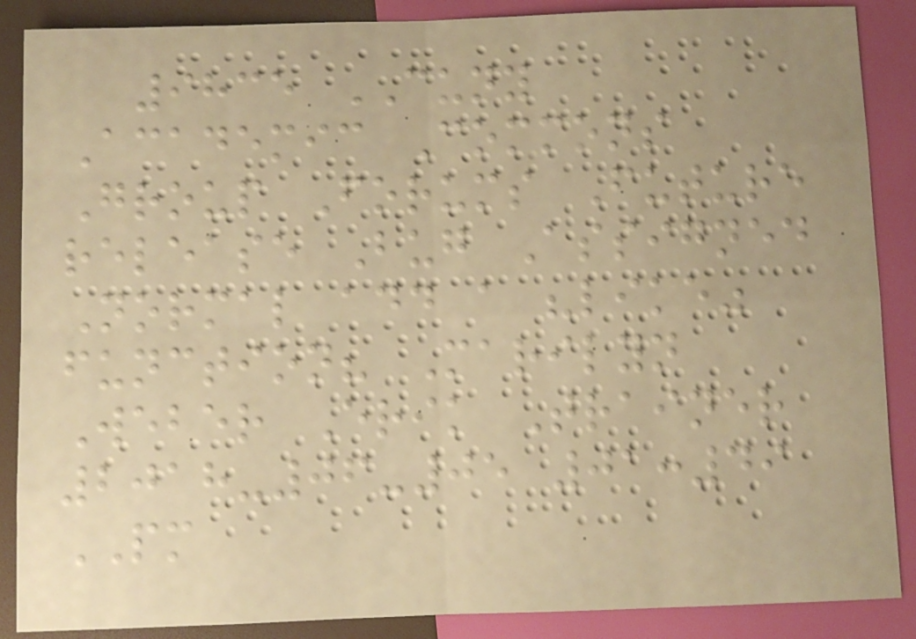9835 CUNY
Academic Commons
Group Forums Future
release Bug Assigned
Normal add a "like"
function? Marilyn
Weber Erik Trainer
2018-06-05 01:49
PM
